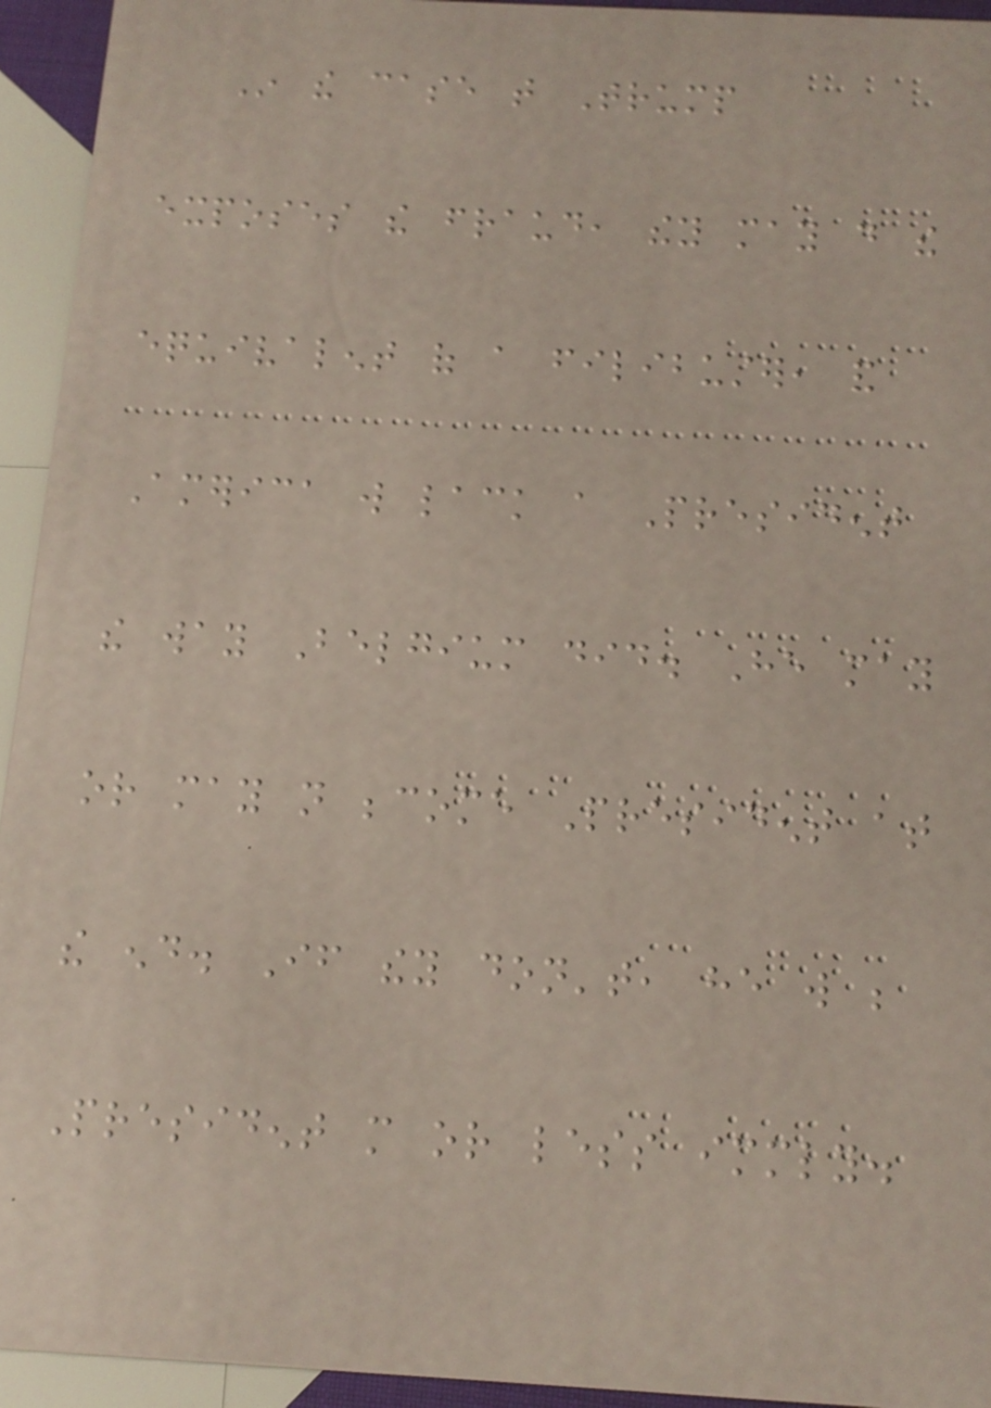In the case that Trump
exposes the fraud, they may do the
equivalent of a filibuster, and
America will lack a President
the way Belgium did. He may
or may not become President at
the end. If they don't, he will be
President more or less immediately.
